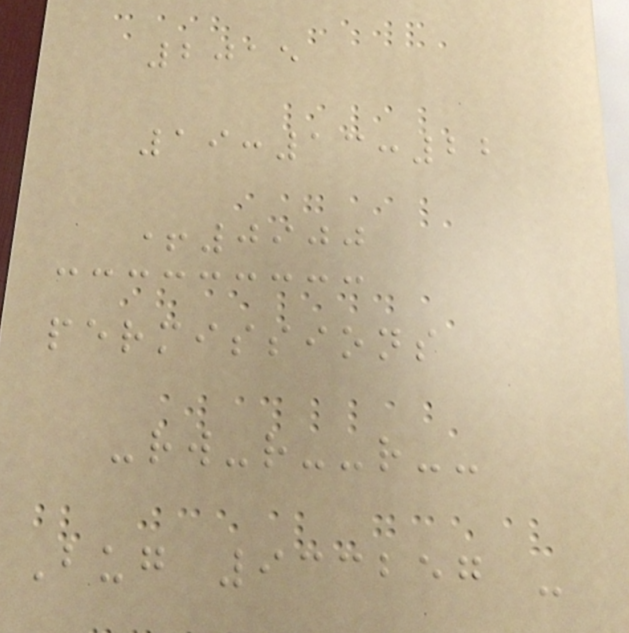2015
19:13:22
+0900
permissions
-rw-r--r--
Bug 933257 -
